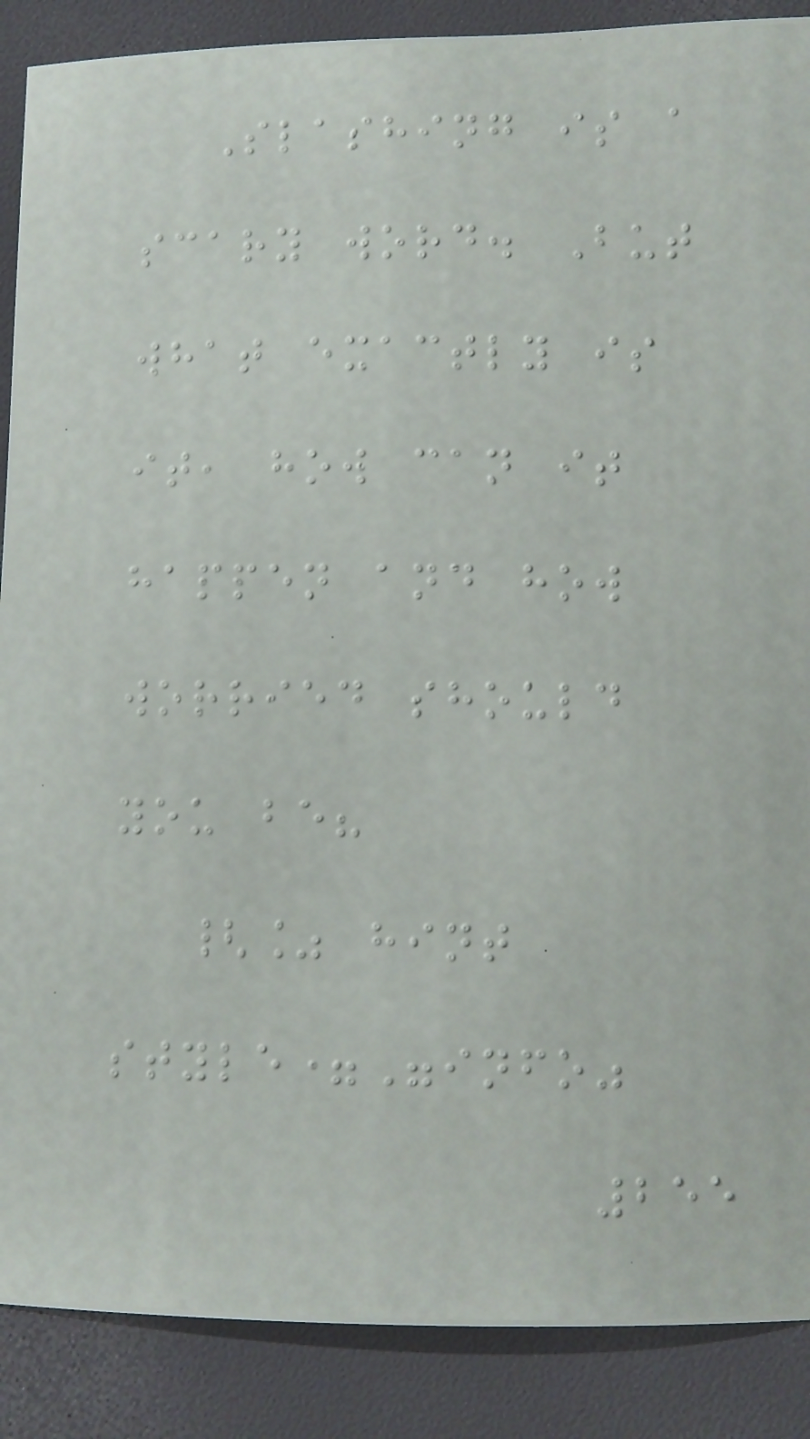Slashing is a
scary word. But
what exactly is
it, how can it
happen and how
worried should
you be?
{% hint
style="info"
255
